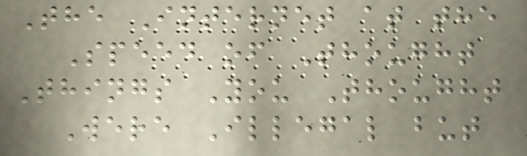The Internet at the
Speed of Thought
Things You Thought
Were Illegal but
